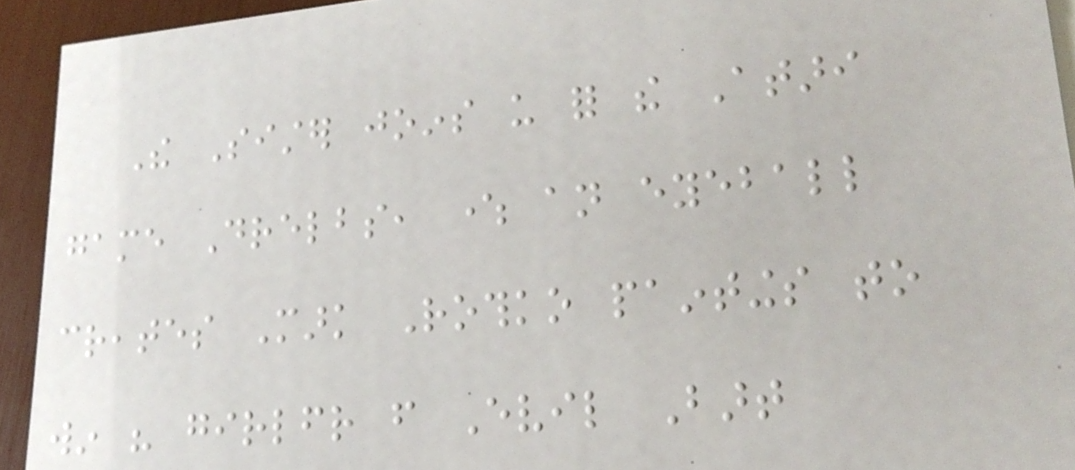The Sister joins us for the Atari
game Drelbs, where an eyeball
creates Mark Rothko paintings to
win his girlfriend from Evil Bart
